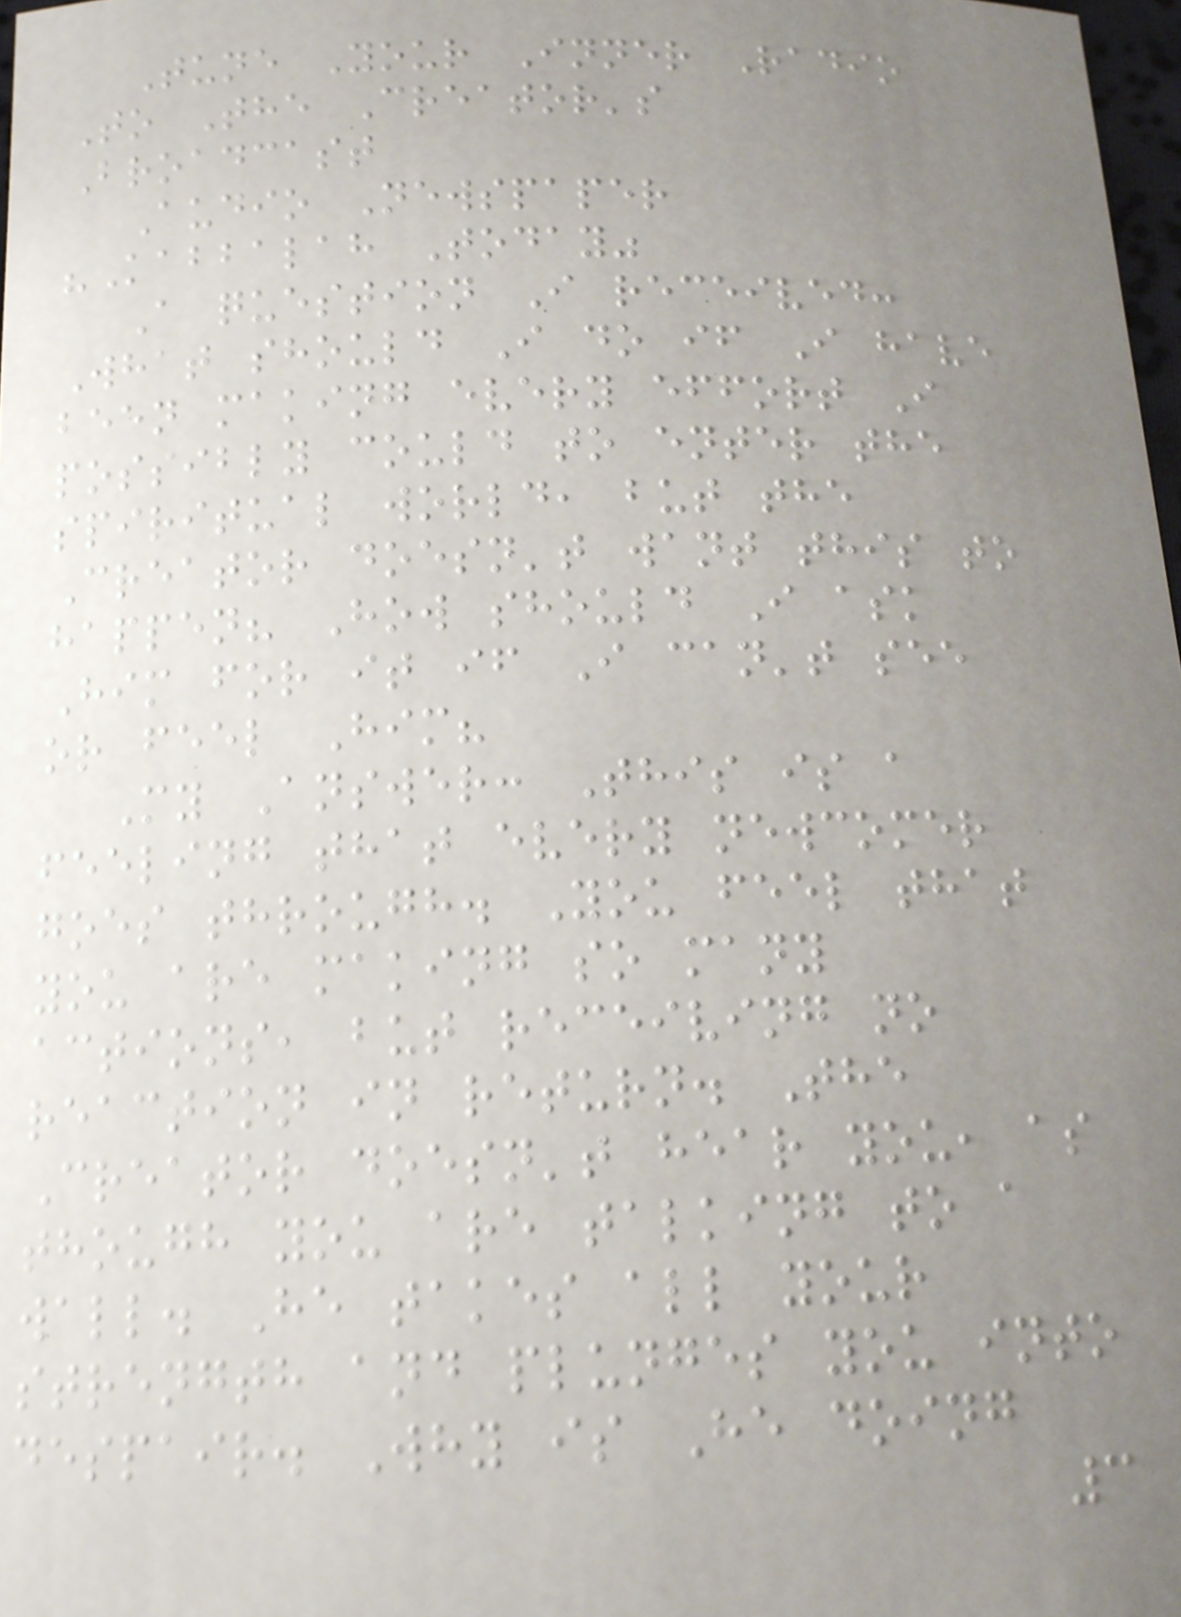Tune Your Inner Radio
To The Creator's
Broadcast
Audio Newspaper
"Kabbalah Today"
A question I received:
What should I do if I have
been making every effort I
possibly could to enter the
spiritual world, but the
Creator doesn't want this to
happen? How should I ask
Him for it if I can't see
or feel Him?
My Answer: This is a
feeling that every newcomer
goes through. You feel that
you are making so many
actions, but receiving no
reaction in return. The
Creator doesn't hear you, as
though you are talking to a
wall. He takes all your
strength and plunges you into
despair. Why is He doing
3
